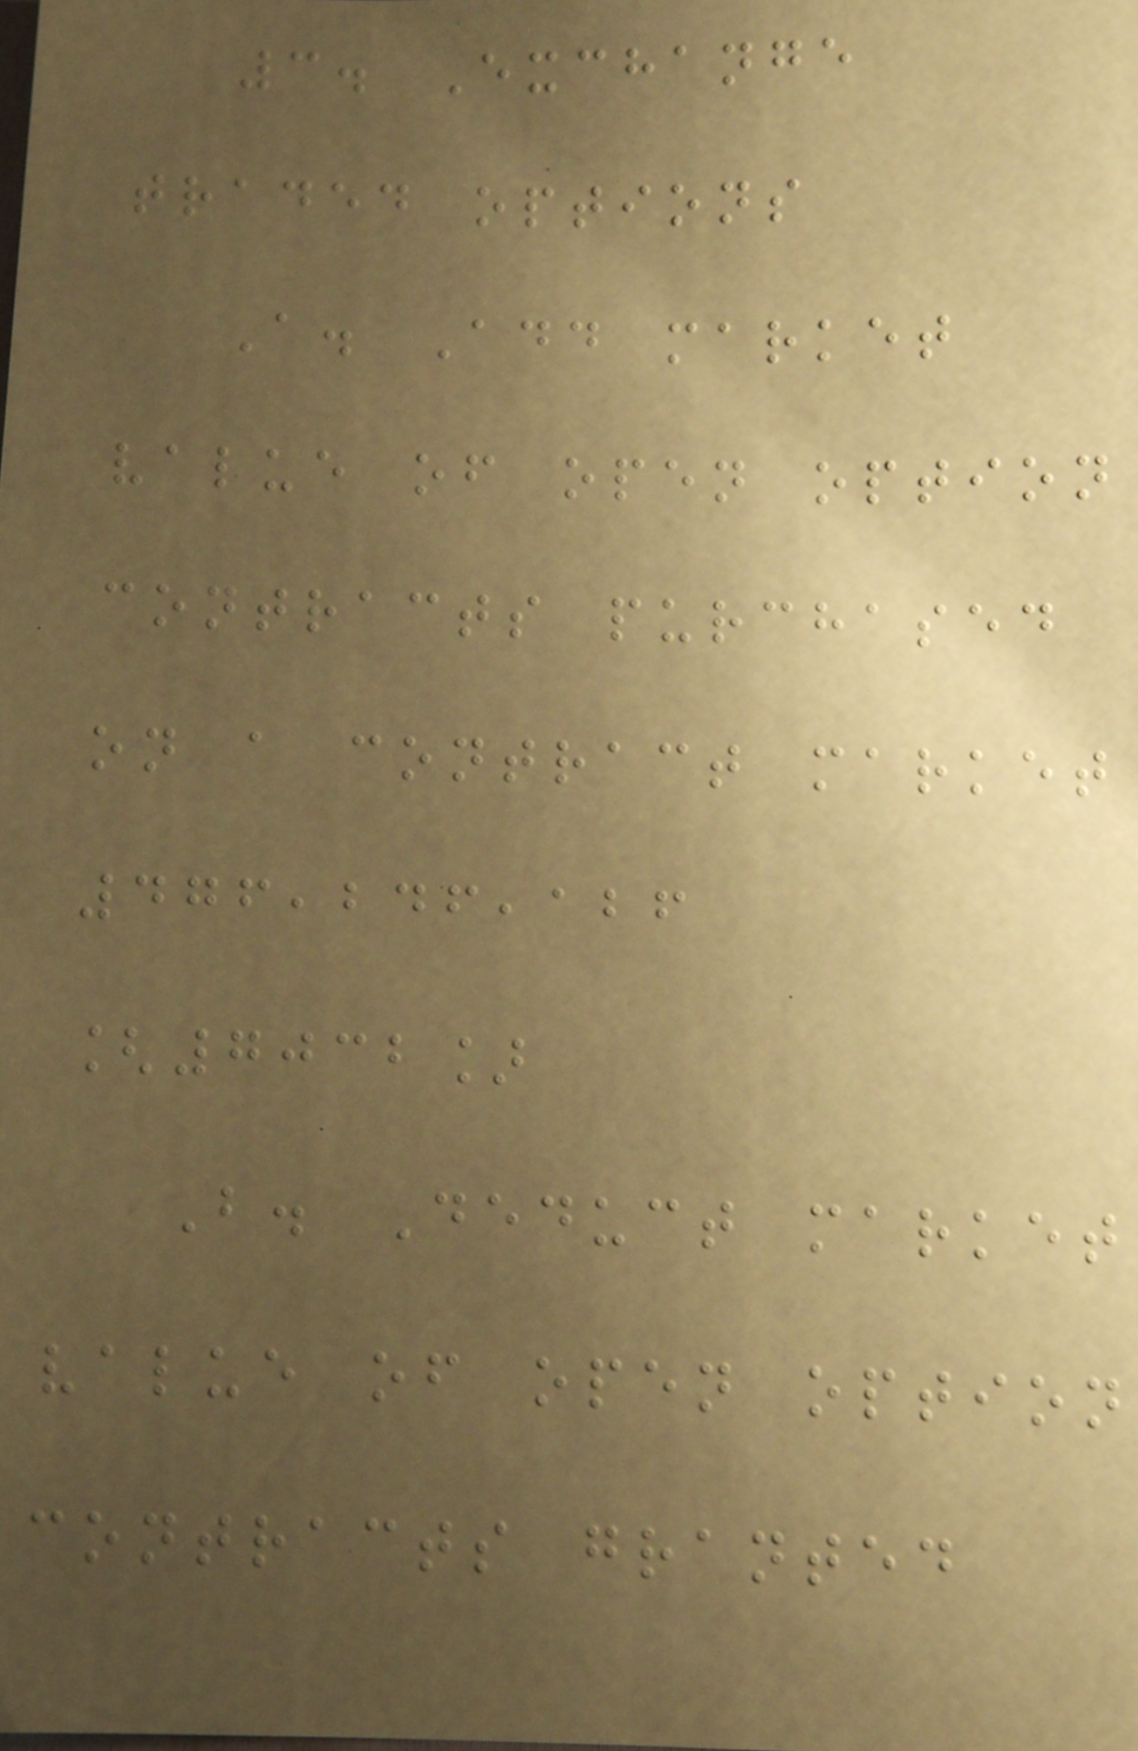3. Exchange
traded options
A. Add market
value of open option
contracts purchased
on a contract market
476,246,126
[7032]
B. Deduct market
value of open option
contracts granted
